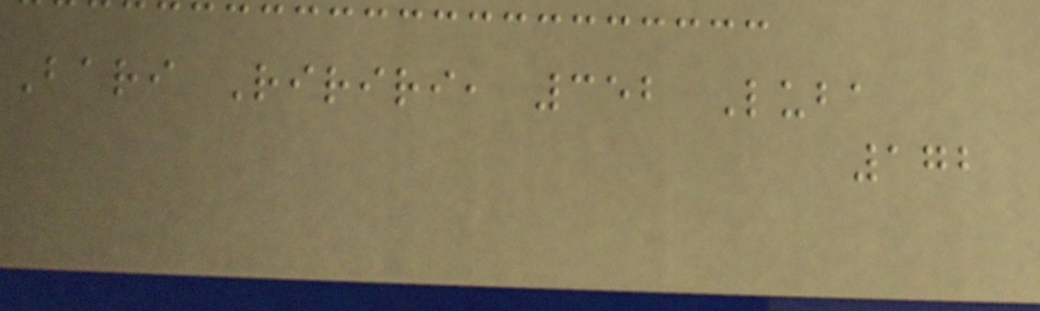Bari Ririri, 352 Luba
172
